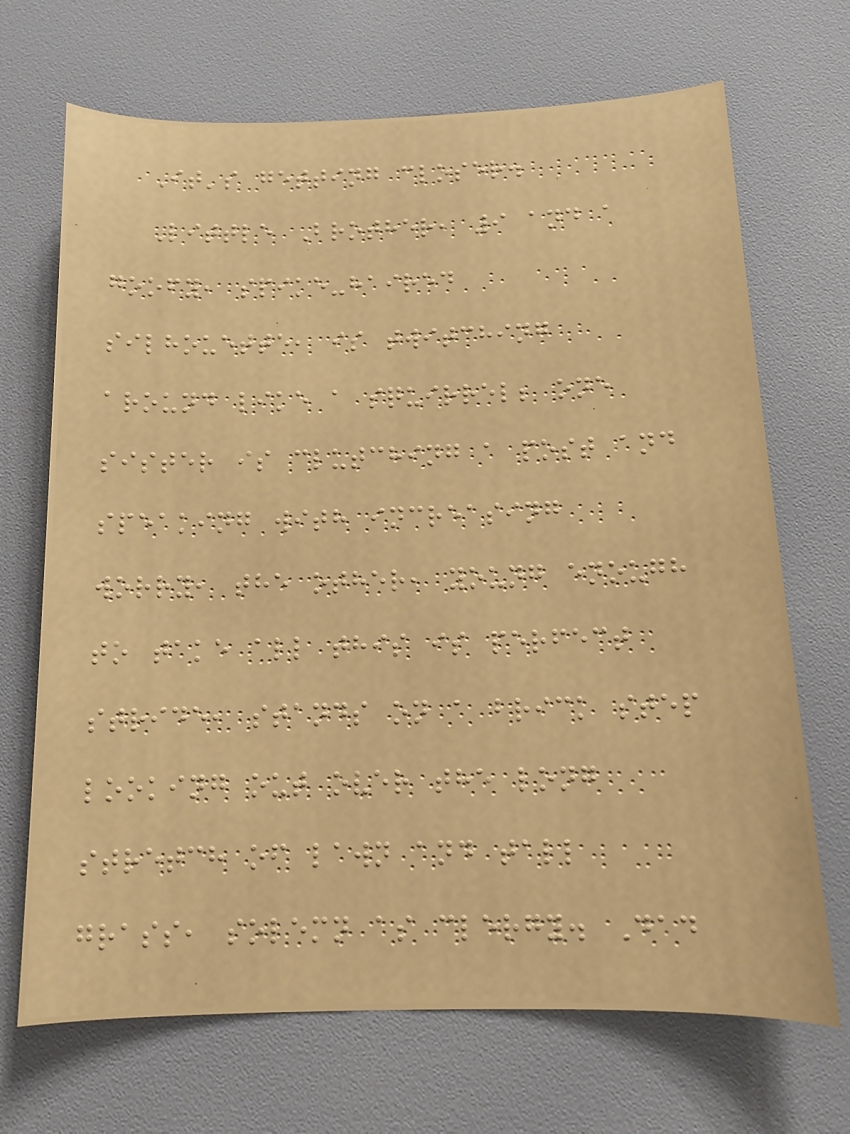It's getting closer.
Little Brother, 9 and a
goofy, spike-haired
silhouette, is twitching
around like a squirrel; one
sister is clutching a post and
speaking with increasing
worry, the other, young enough
to take all this is perfect
stride, stands on a brick step
looking out over the long
stretch of lawn and tall
grass, solemn as clergy. Dad
